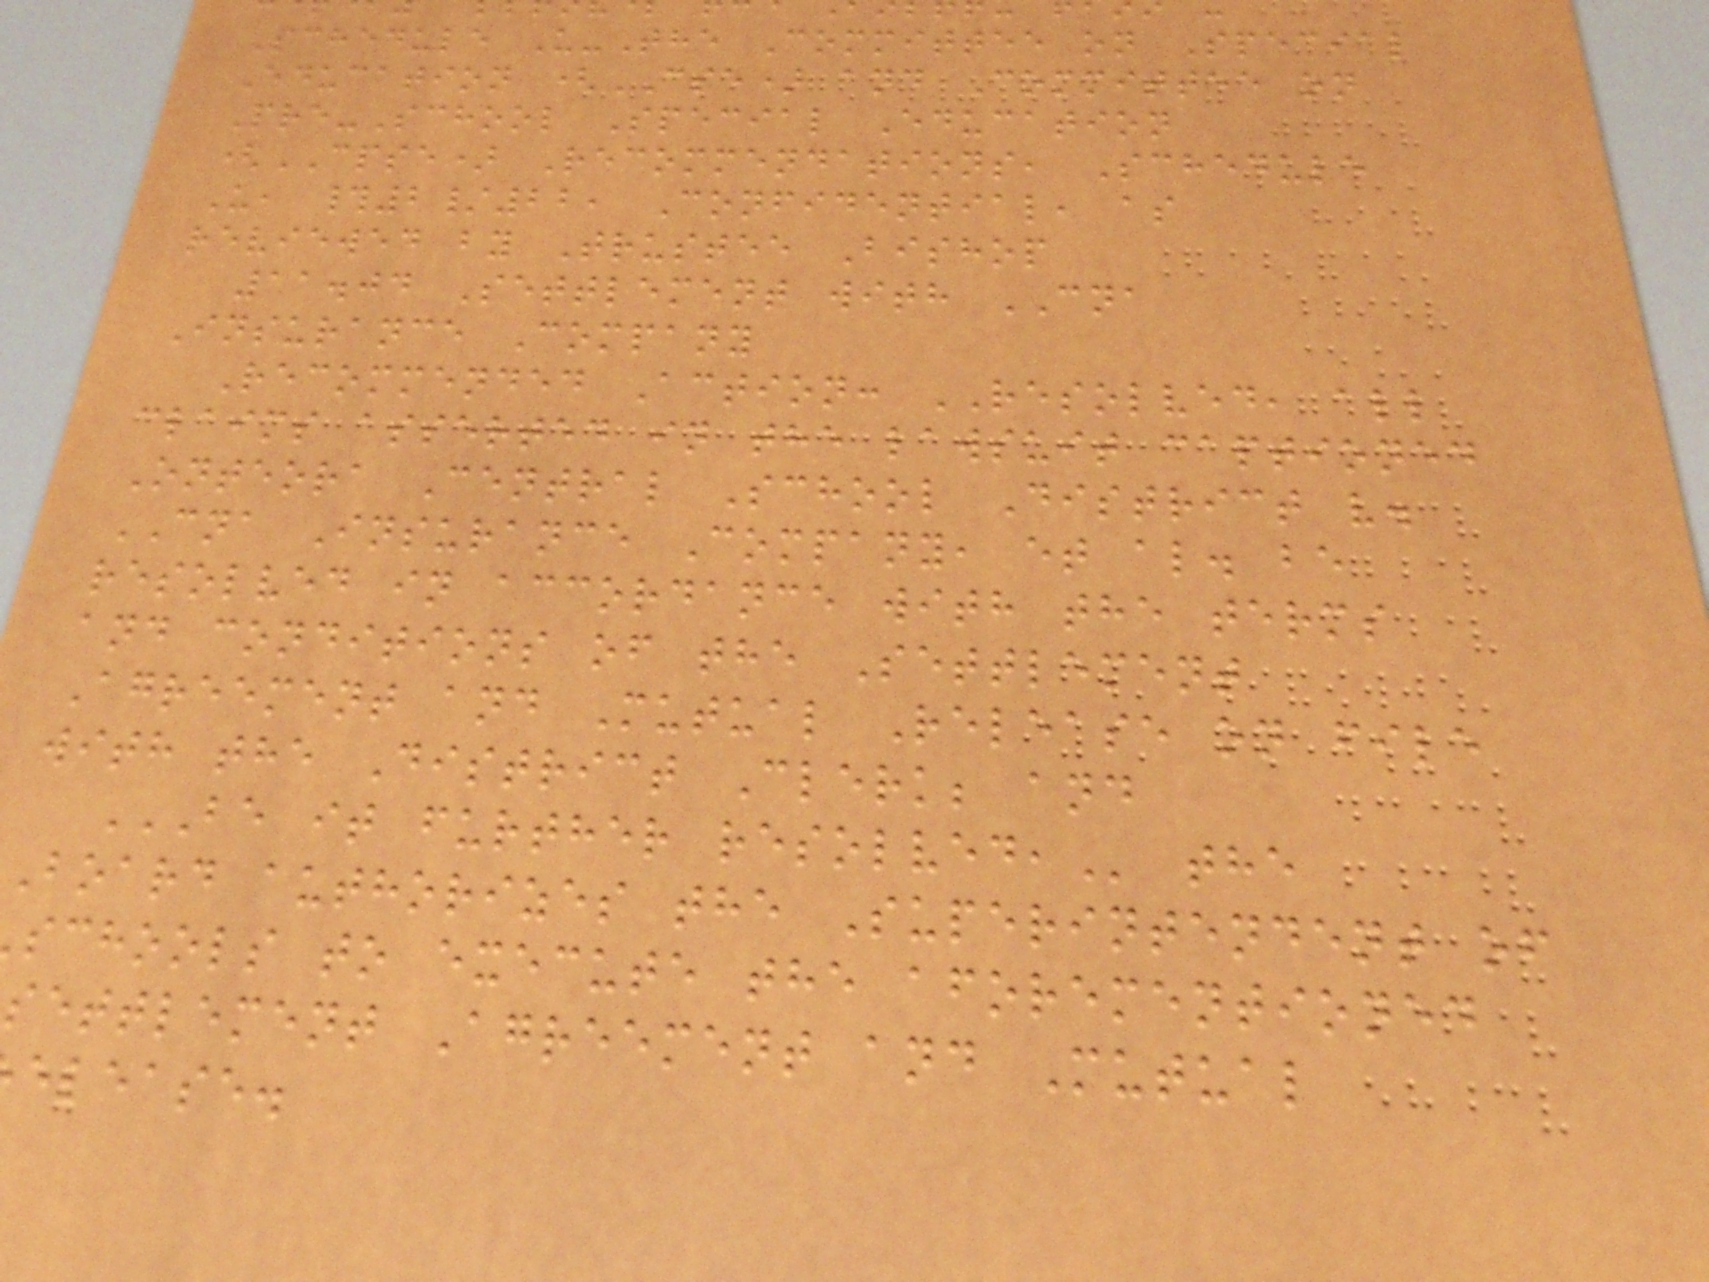Schedule U-The Committee on Special
Education (CSE) and Committee on
Pre-School Special Education
(CPSE) Recommendations, Schedule
U, #2/22, Confidential, as
reviewed by Trustee Bishop
11.04 Settlement with CNA
Insurance Company
Recommended Action: RESOLVED, all
claims asserted in the lawsuit captioned
Onteora Central School District v.
CNA Insurance Company, et al. be
resolved in accordance with the terms
and conditions of the Settlement
Agreement and Mutual Release on file
with the District Clerk; and
BE IT FURTHER RESOLVED, the
Board authorizes the Superintendent of
schools to execute the aforementioned
settlement Agreement and Mutual
elease.
